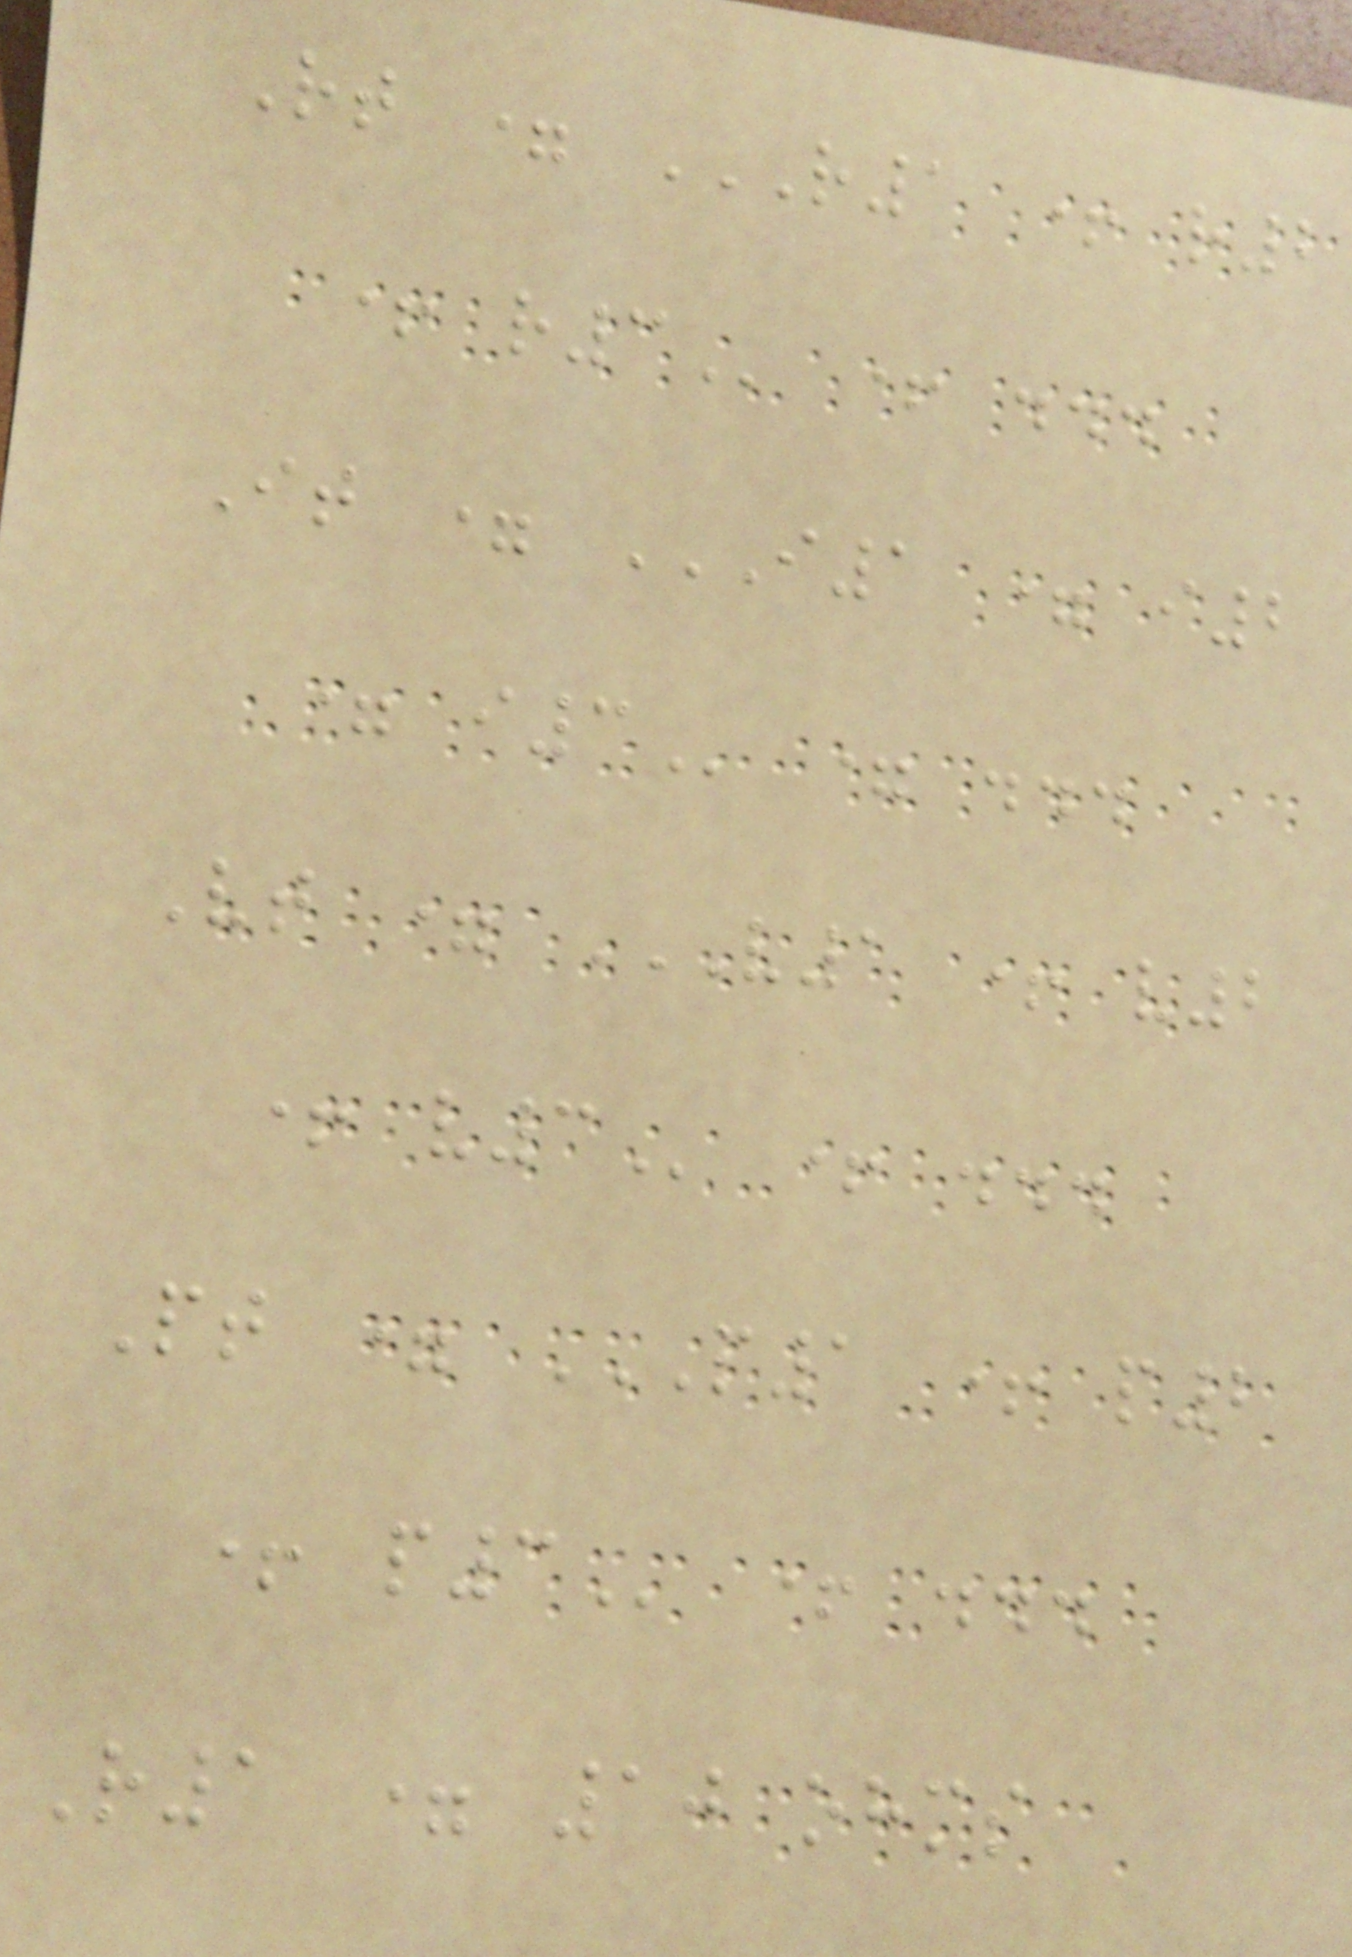Rt = R1 + R2
+ R3 + ...
It = I1 = I2
= I3 = ...
Vt = V1 + V2
+ V3 + ...
Pt = P1 + P2
+ P3 + ...
R1 = 10 ohms
